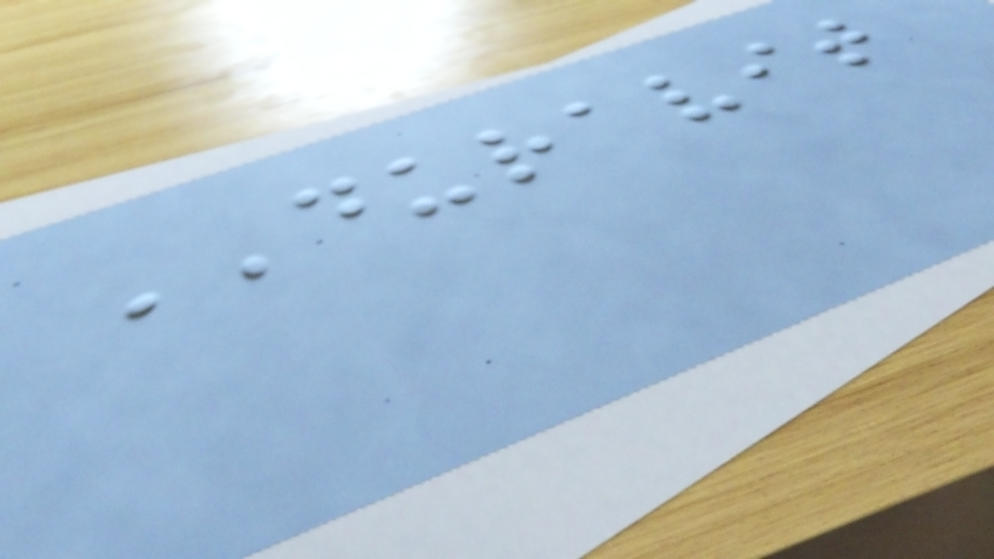DURAVIT
